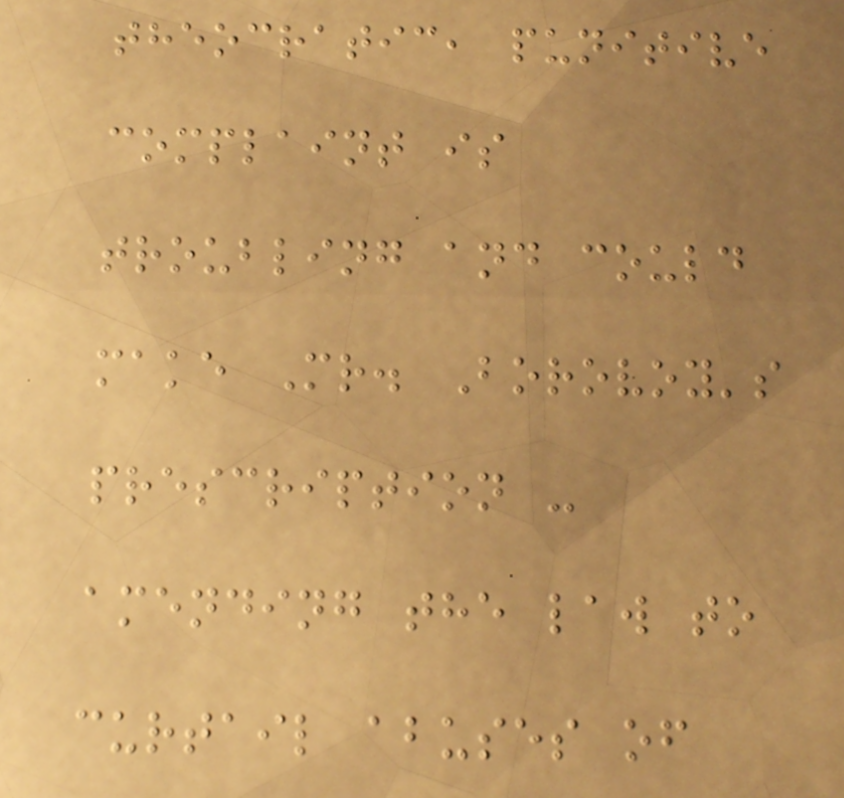theocratic, punitive
complaint is
troubling and could
make Mr. Borovoy's
prescription -
amending the law to
curtail abuses of
